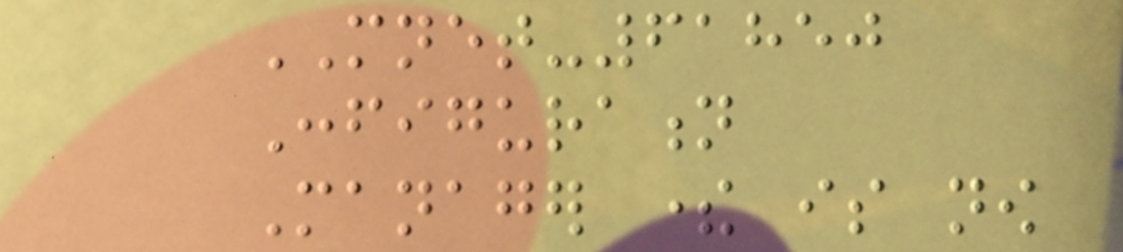MNET-61850
Configuration
Manager there is now
